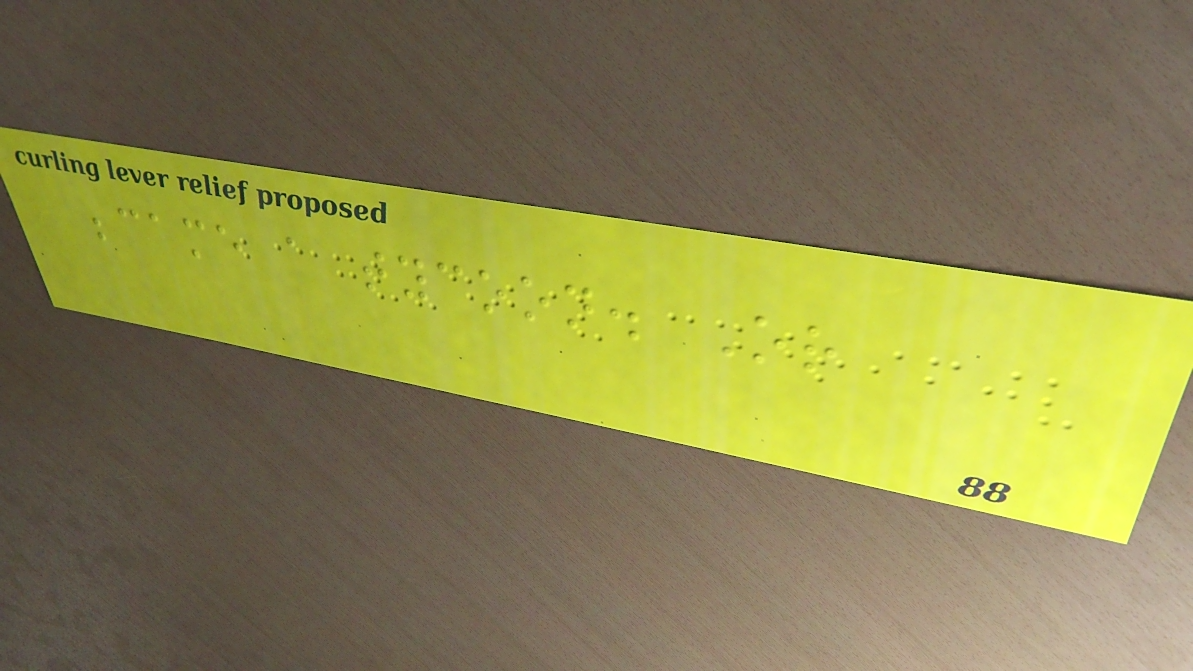became a tycoon. Or
